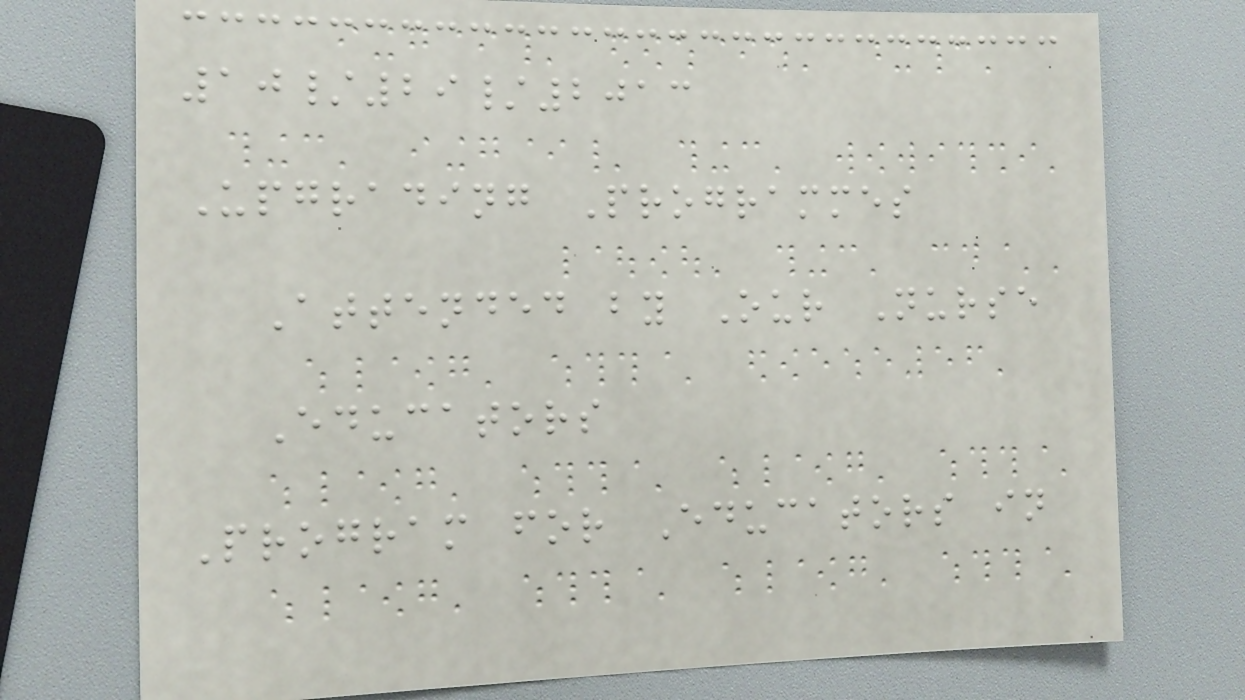10/29/2013
Upgrading Programmes
Attended by Our Nurse
Educators
Program for Educators in
